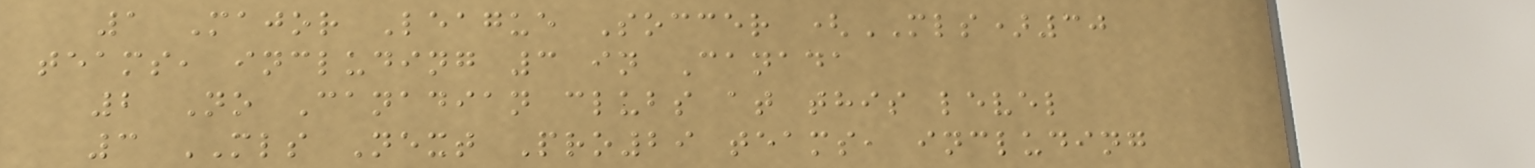1 Major League Soccer (MLS)30
teams, including 3 in Canada
2 No Canadian clubs at this level
3 MLS Next Pro29 teams, including
